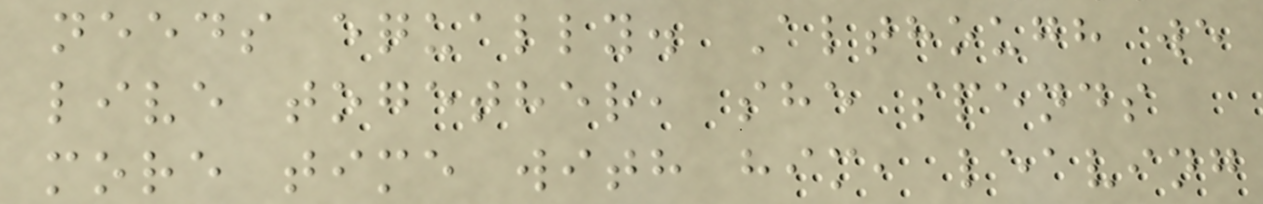needs equally. Although we
live together, she spends
more time with him, leaving
